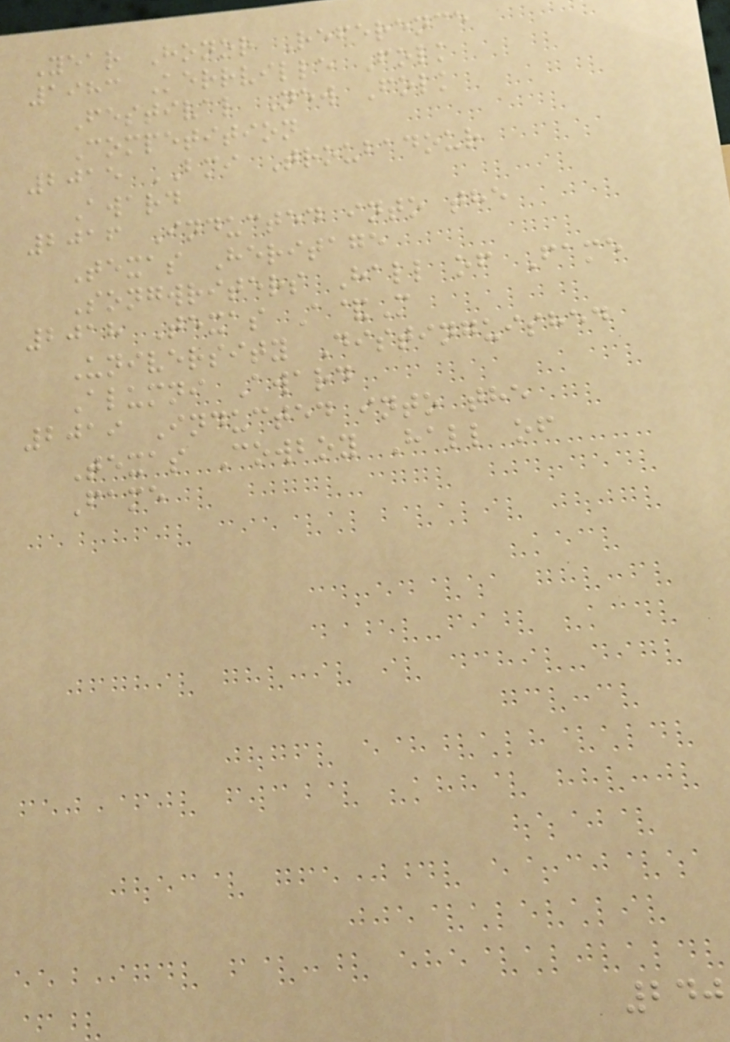Year Honor Reference
1983 Kerrville Folk
Festival New Folk
Competition
2015 BMI Troubadour
Award
2016 Inducted into the
Texas Heritage
Songwriters Hall of Fame
2018 Texas A&M
University Distinguished
Alumni Award
2019 Inducted into the
Texas Cowboy Hall of
Fame
240
